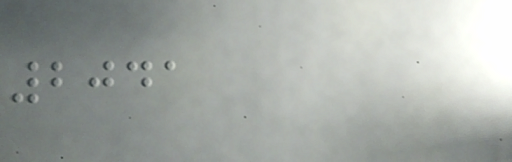2041
